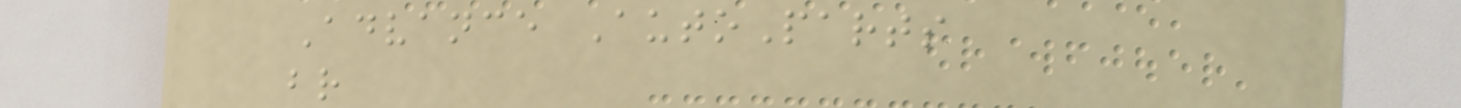Advance AutoParts
br
